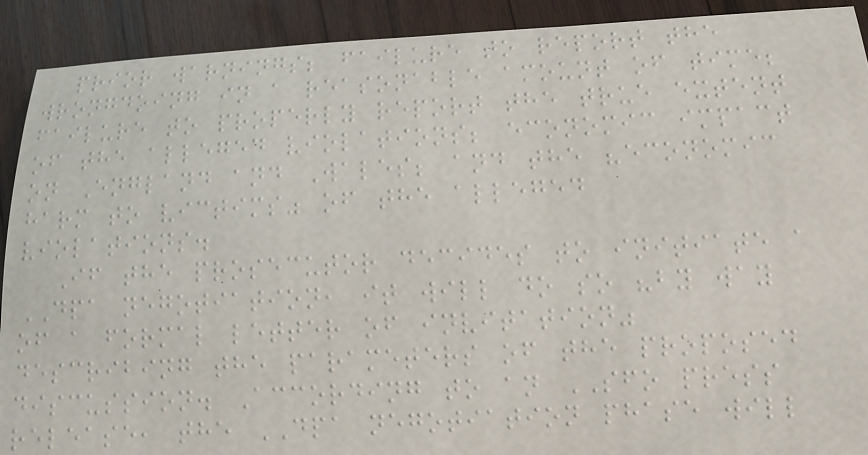prior warnings; failure to report the
wrongdoing in a reasonable amount of time;
failure to properly report the true extent
of the alleged violations; economic impact
on England and Wales; and the "economic
harm to victims" of the alleged
violations.
If the prosecutor decides to initiate a
DPA negotiation, it will do so "by way
of a formal letter of invitation"
describing the parameters of the proposed
discussion. According to an SFO press
release, the DPA negotiation phase will
